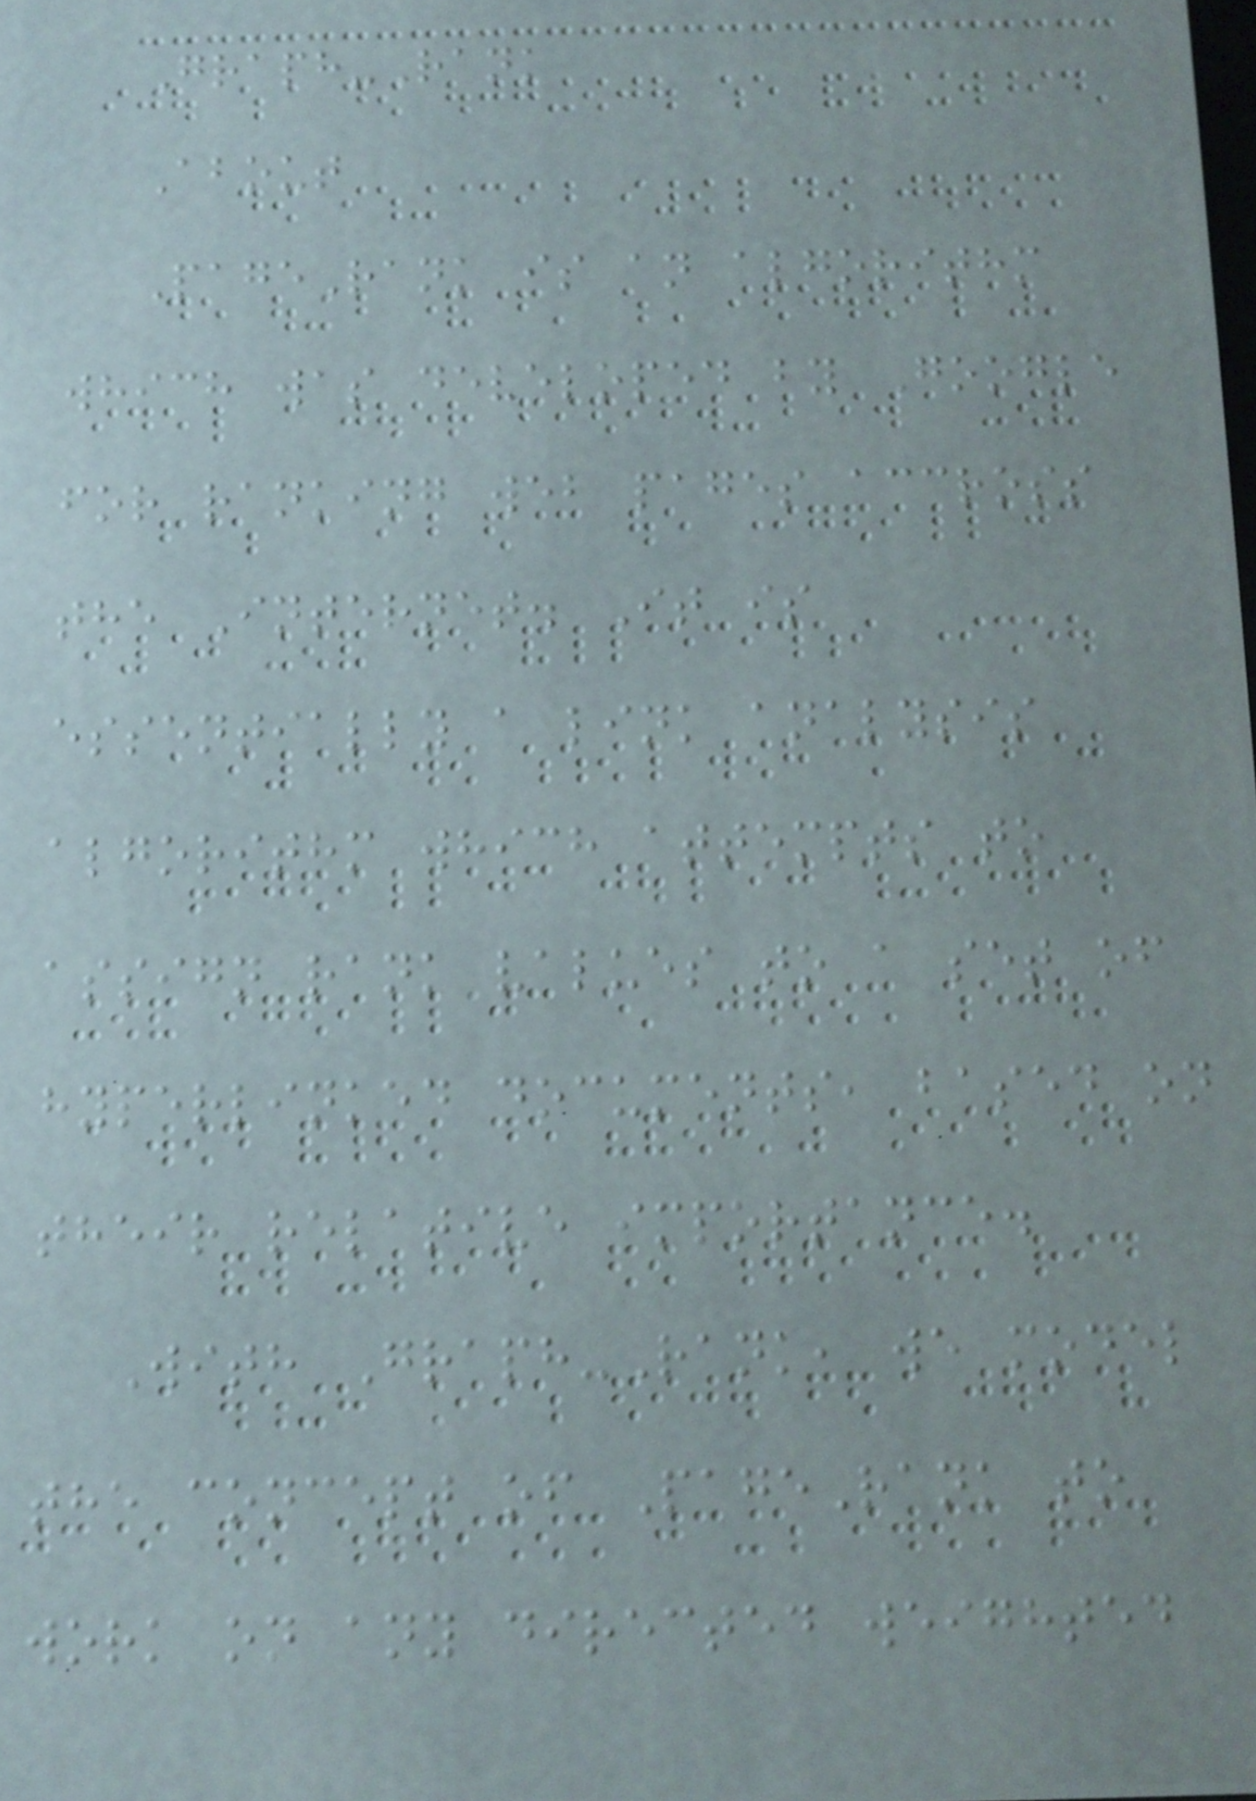Graph-Rank
About
PageRank is an algorithm
which was developed by Google
for ranking web pages accross
the Internet. It is
essentially a link analysis
algorithm which attempts to
assign rank values to a set of
hyperlinked documents, based on
their relative importance.
With Graph-Rank, we model
the concept of PageRank to
work on any directed weighted
